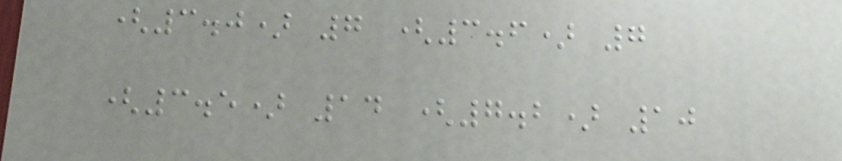(3.0) 7 (3.6) 7
(3.5) 14 (7.2) 10
